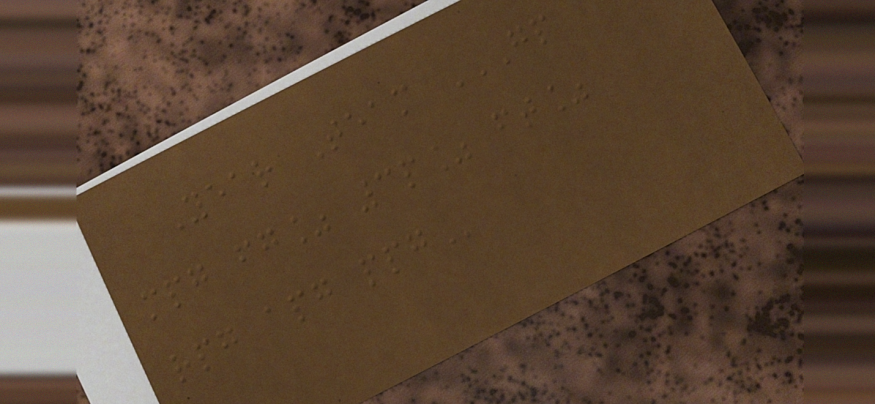Year Team GP
MPG FG% 3P% FT%
RPG APG PPG
